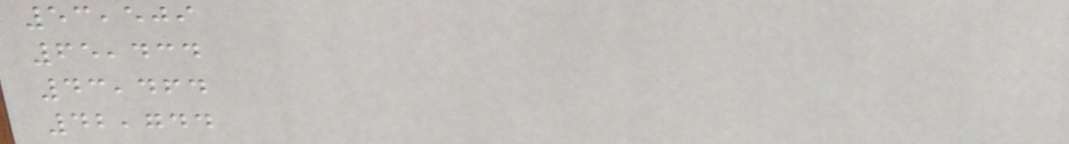53,509
65,434
43,464
42,744
